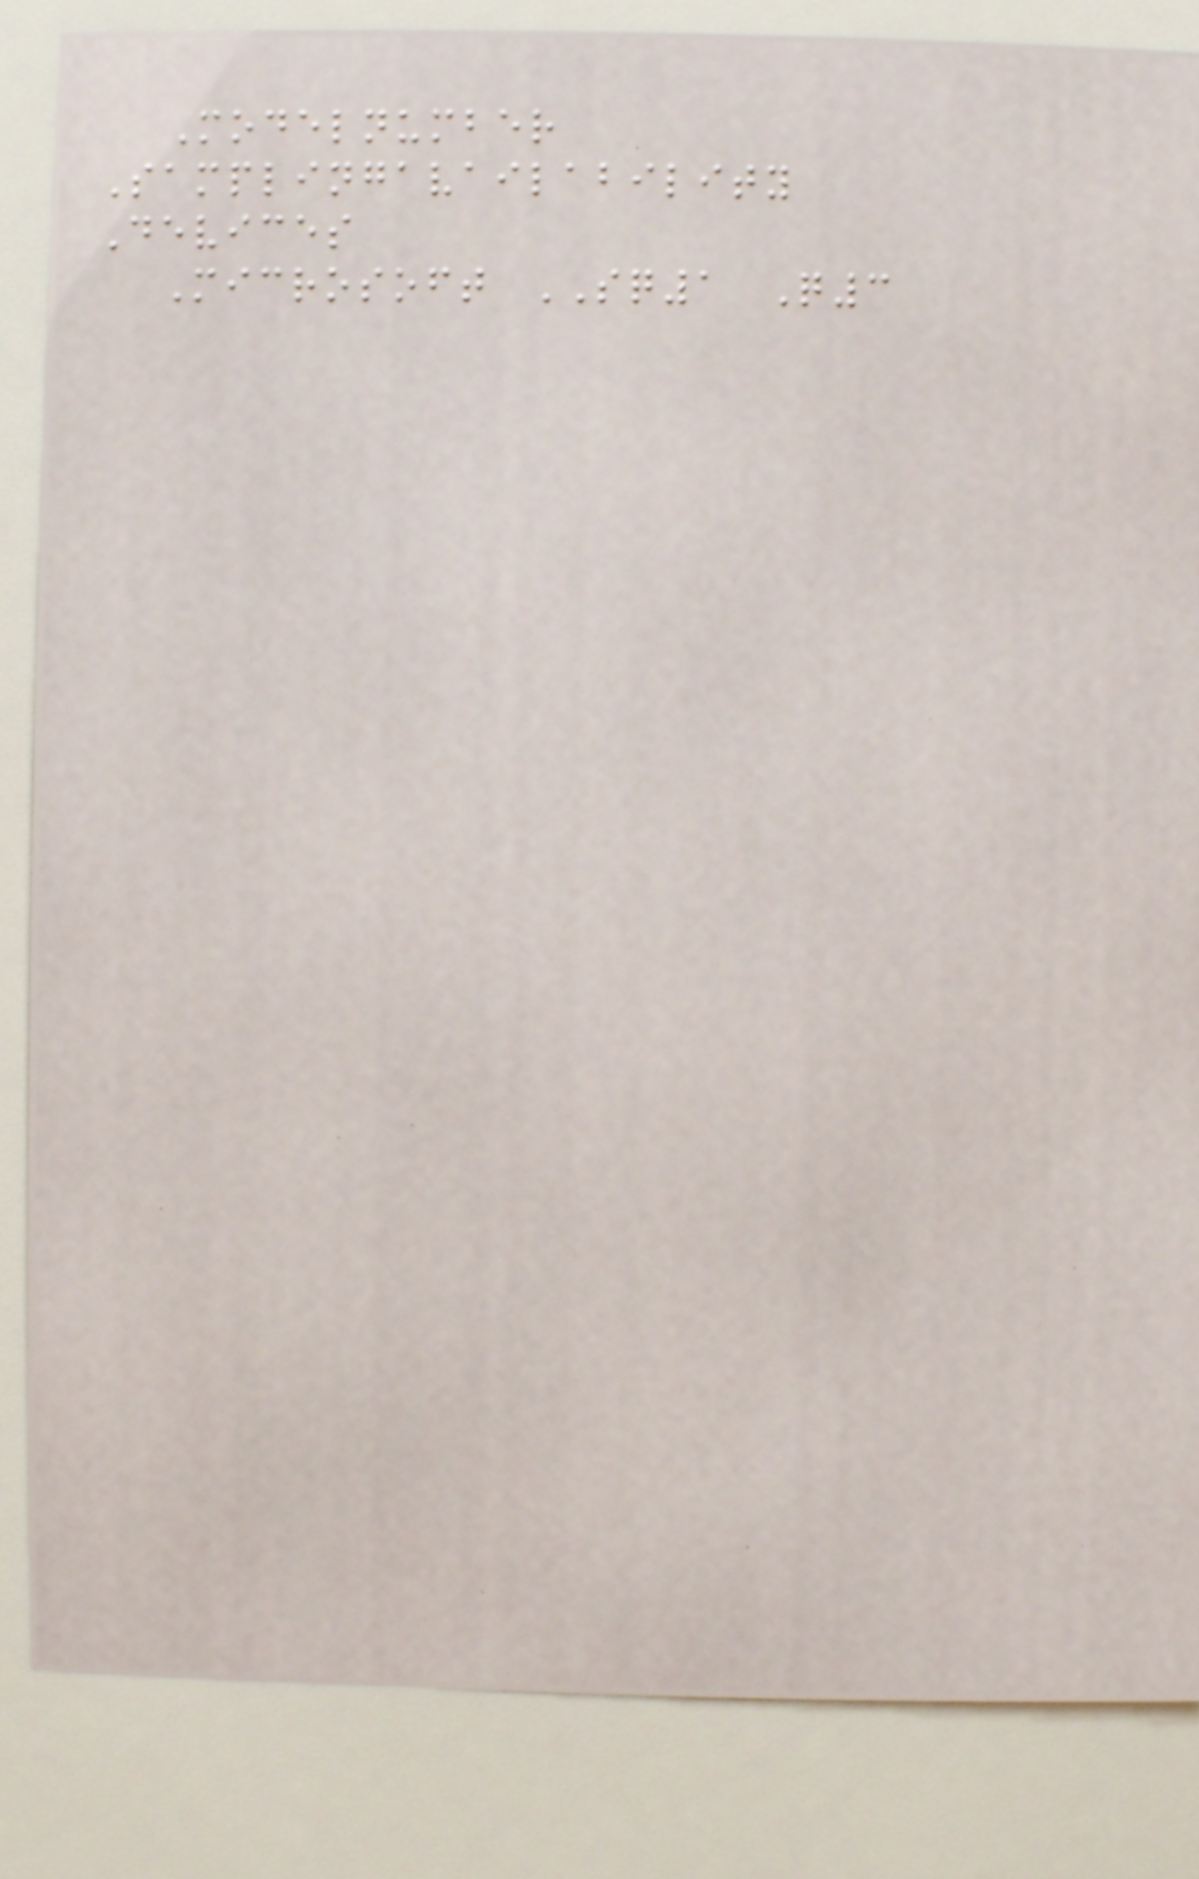Modelnumber
Samplingavailability
Devices
Microsoft SQ1 Q3
